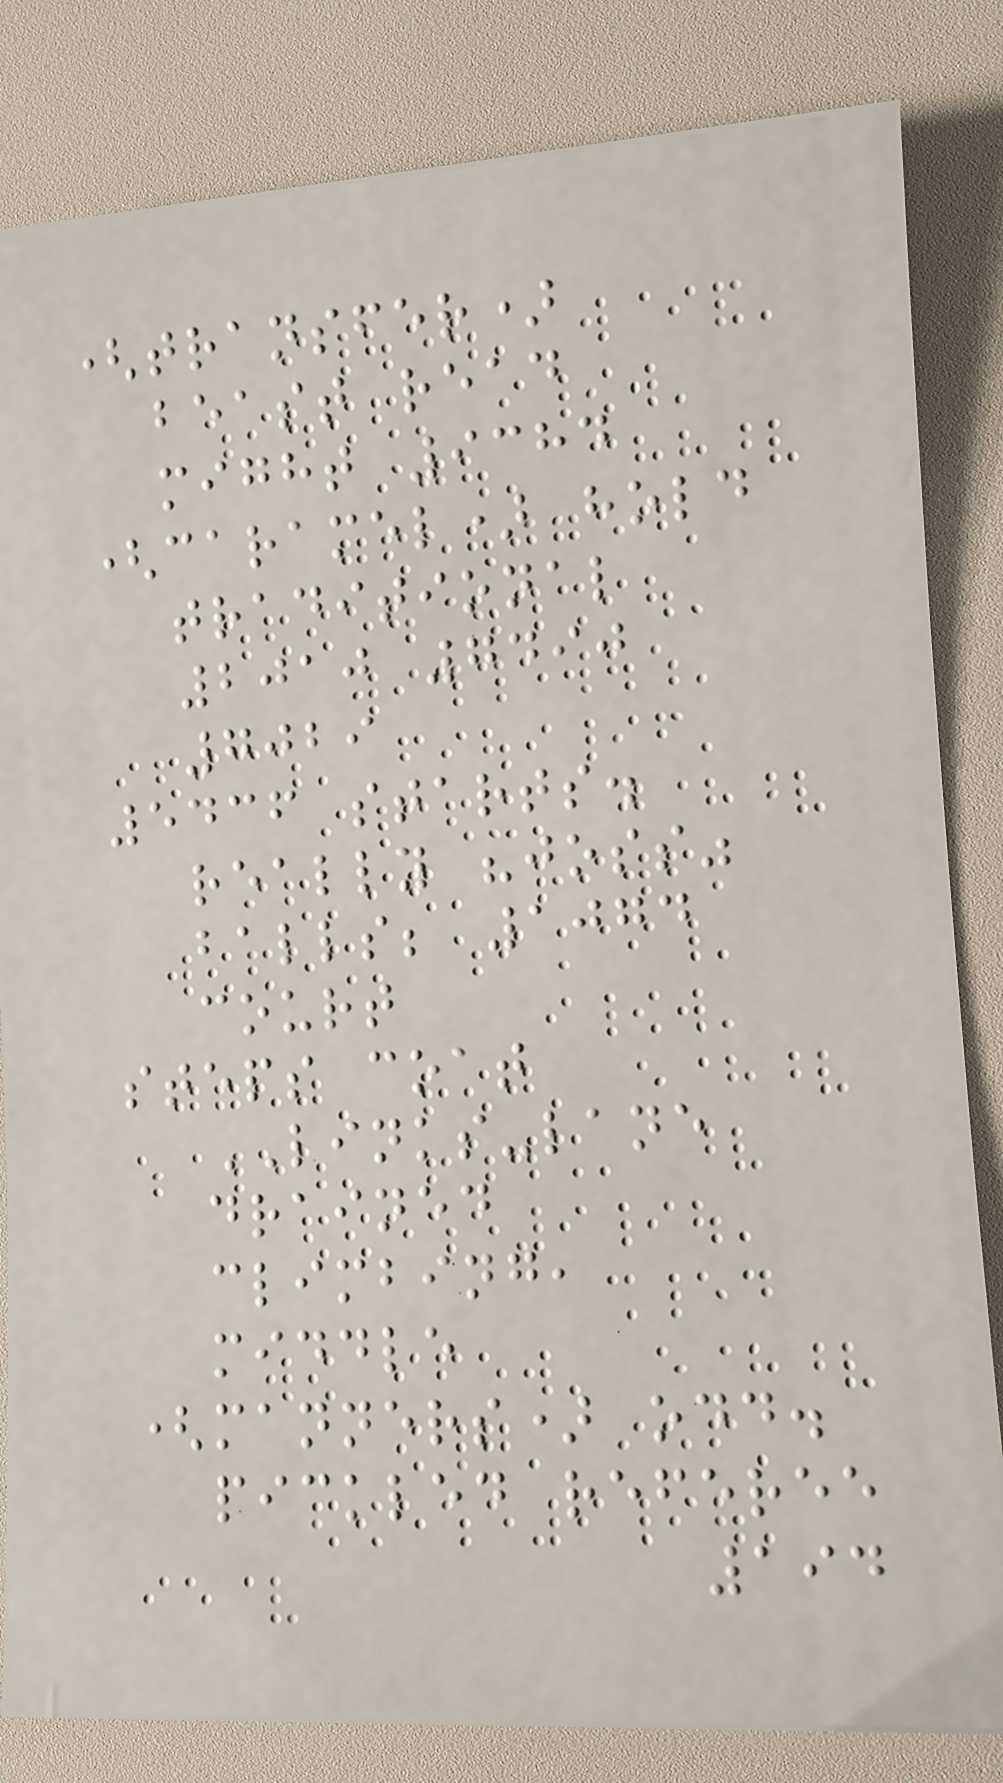(transfer)
beast read
might 9384
(caramel) hold
traditional
2010 7490
7029
5436 starts.
really "joss"
balls; 1074
court
steps coat
LINKS-lane
drained
climbing,
middle
(manners) odd.
pickled referee
194
